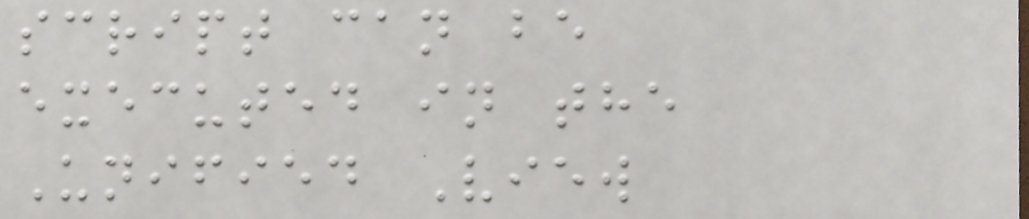script can be
executed in the
Unified View
